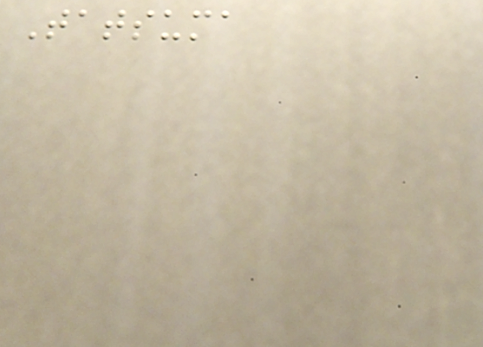Tatsuma
